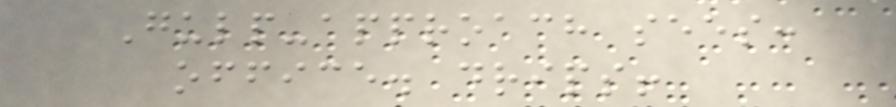Gulp-approach sees:
office. drips!
